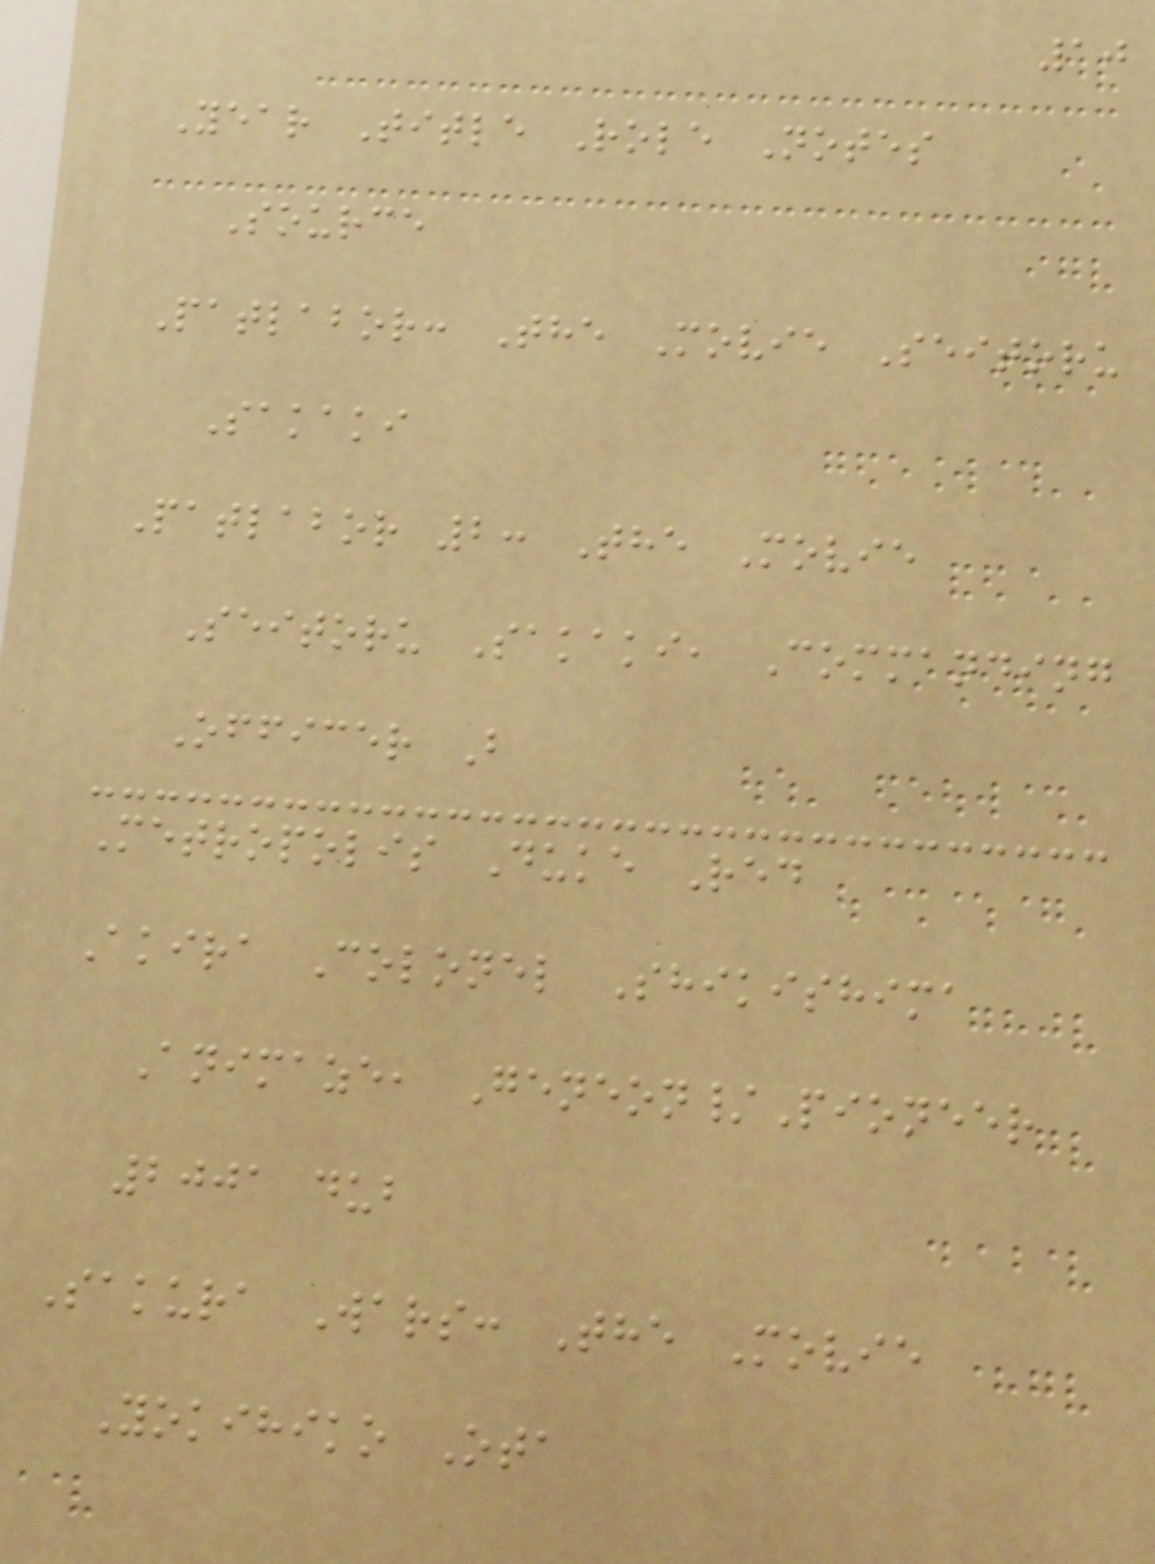10
Year Title Role Notes
Source
Patlabor: The Movie Seitoru
Sakaki
Patlabor 2: The Movie
Seitoru Sakaki, Commanding
Officer B
Metropolis Duke Red
Akira Colonel Shikishima
Animaze, Geneon/Pioneer
2001 dub
Sakura Wars: The Movie
Yokihiko Ota
